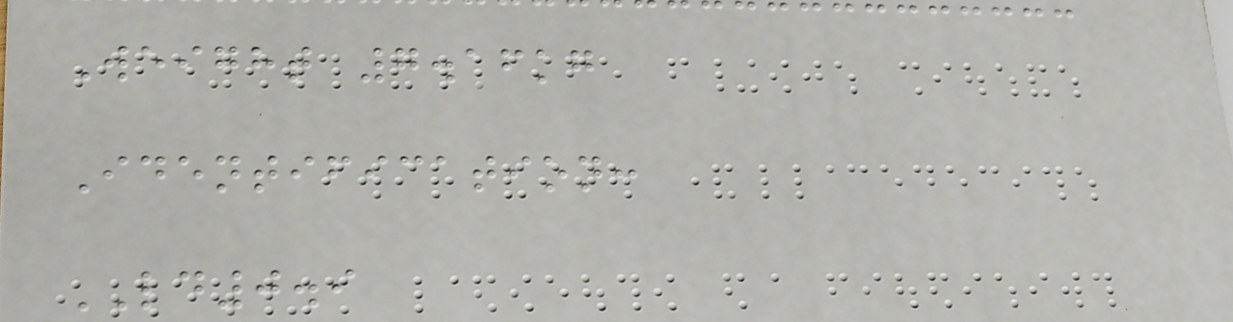Weight 7.16kg
Identification:
LD0.9
